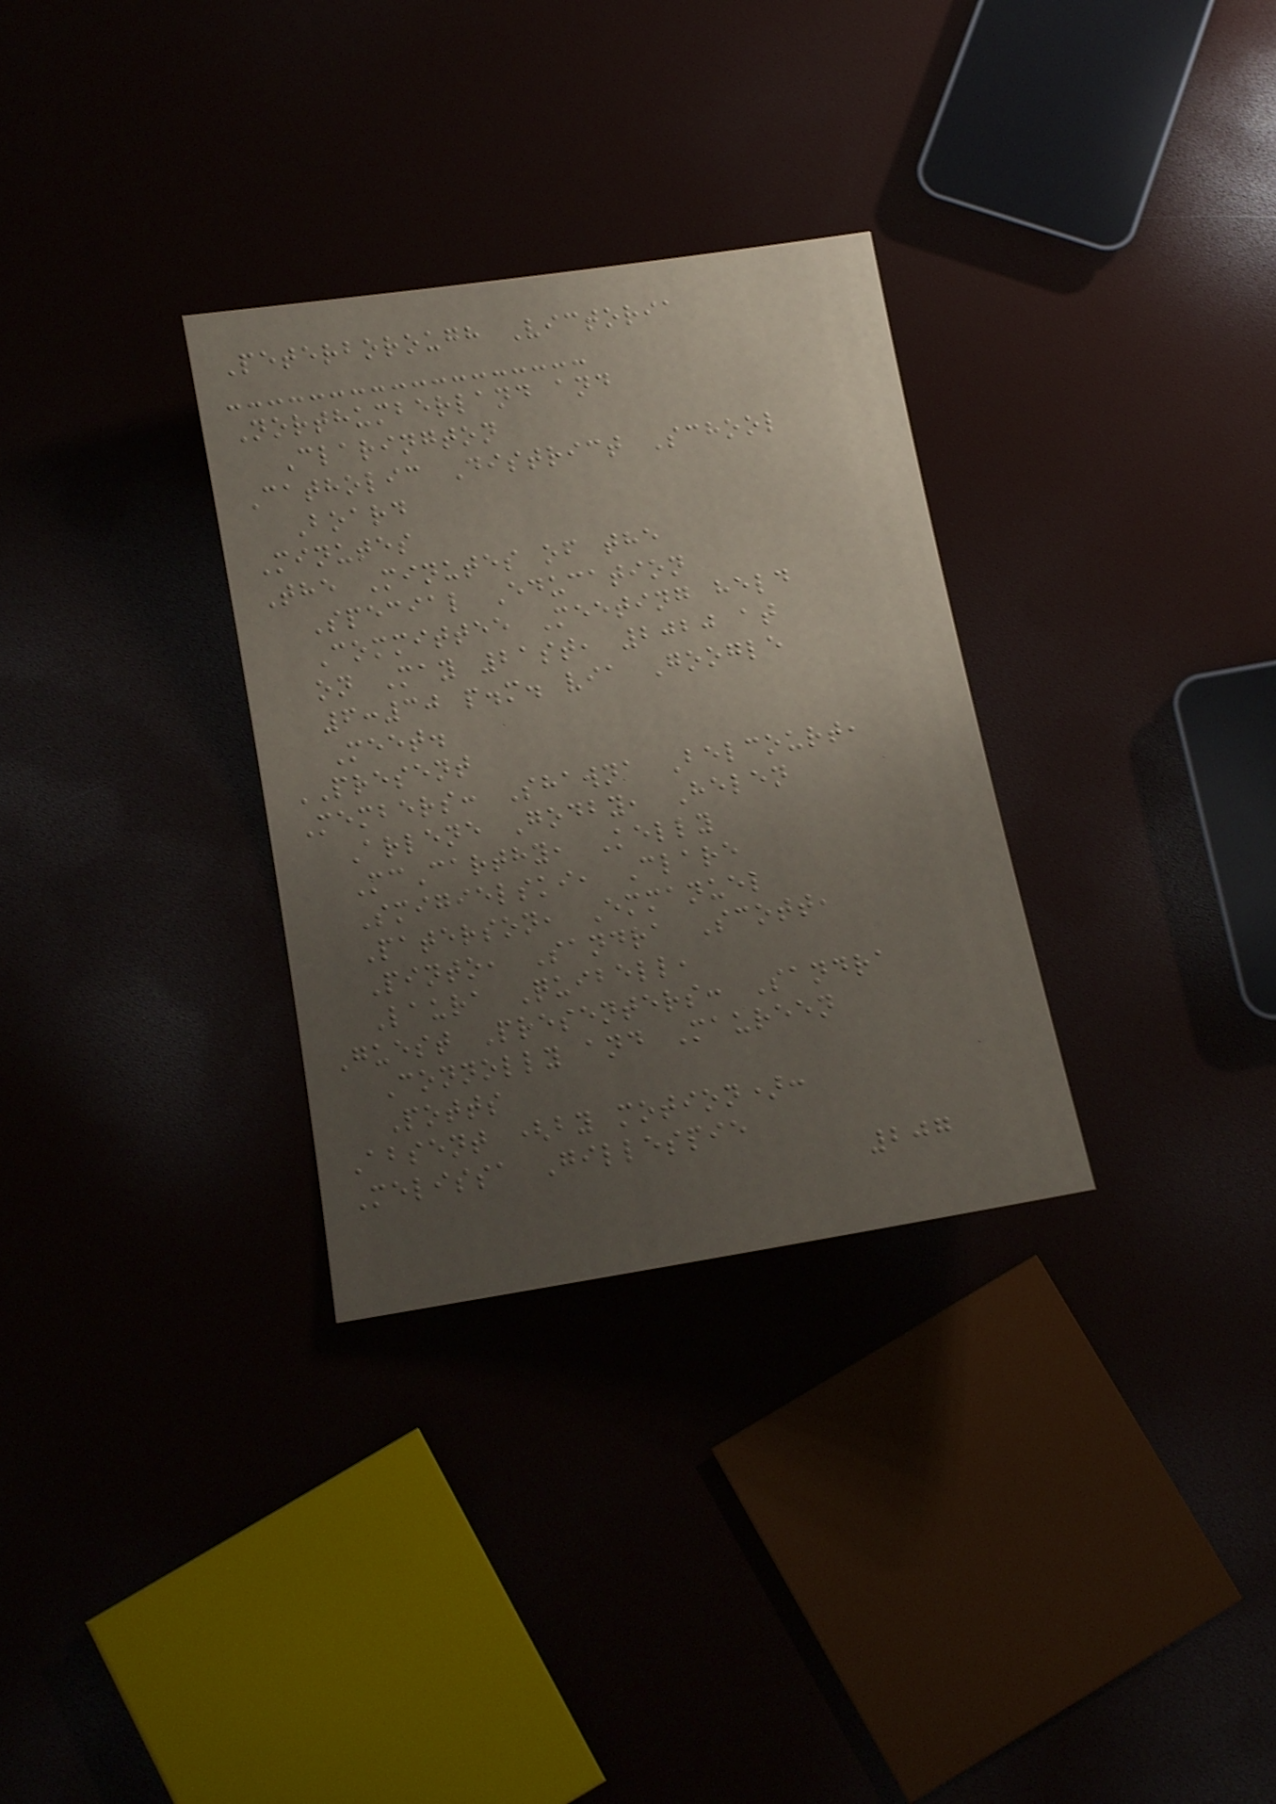Peterborough Victoria
Northumberland and
Clarington
Catholic District School
Board
Minutes
The Minutes of the
Special Education
Committee Meeting held
on May 21st, 2020 at
6:30 p.m. via Google
Meet.
PRESENT
Members: Shawna Belcourt,
Arlene Godby, Helen
McCarthy, Kelly
Smigielski, Clare
Paterson, Emmanuel
Pinto, Sandra Scott,
Laura Quibell,
Guest Presenters: Sandra
Connolly and Maureen
Potts
Absent (by motion):
Melissa Gillespie
207
